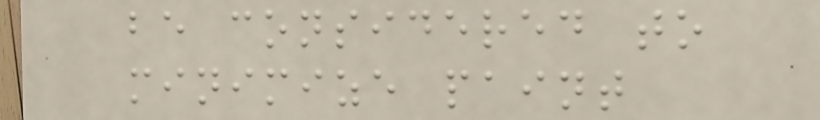be considered to
minimize paint
